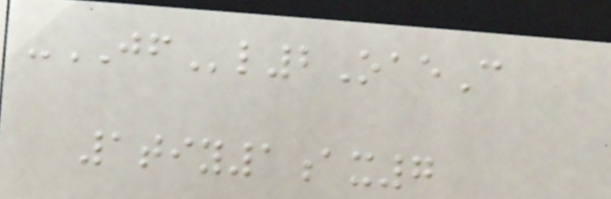-JFl2OaeC
1tiy1ax7
